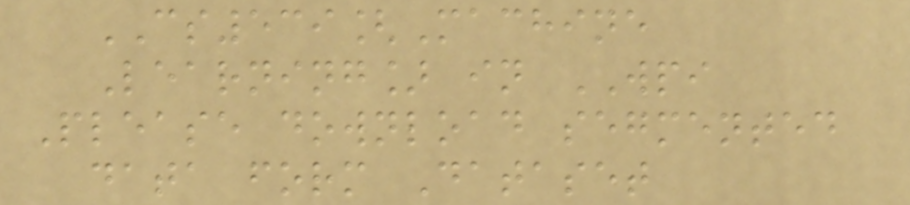CS539[Machine
Learning] in WPI
Please download segmented
data form Dataset
